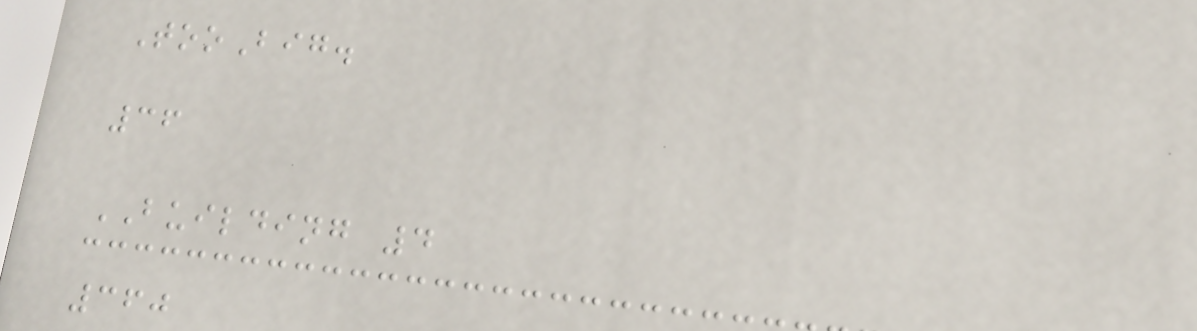TooBig.
36
BUILDING 4
360
